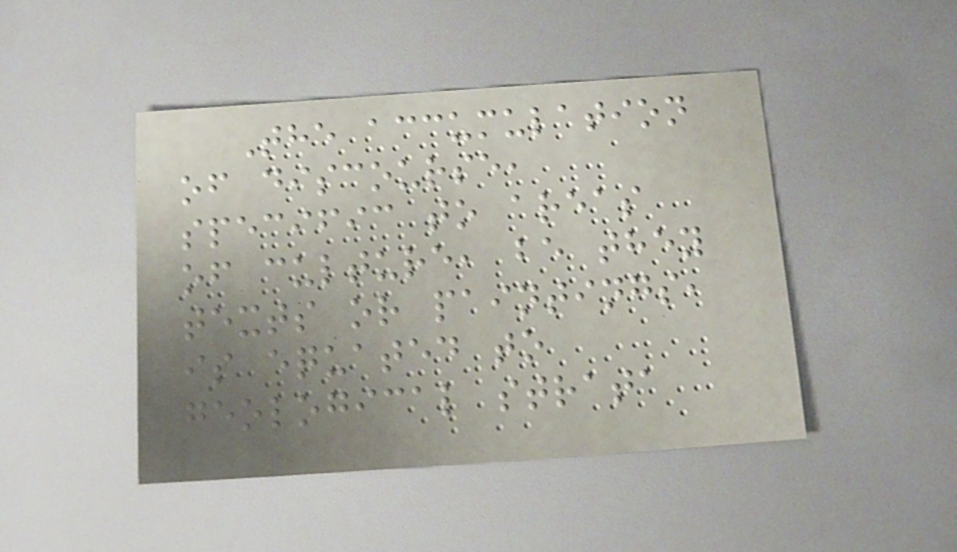The accumulation
of discourse,
specific to areas
of culture, be they
texts or paintings,
is equated to
geological strata
